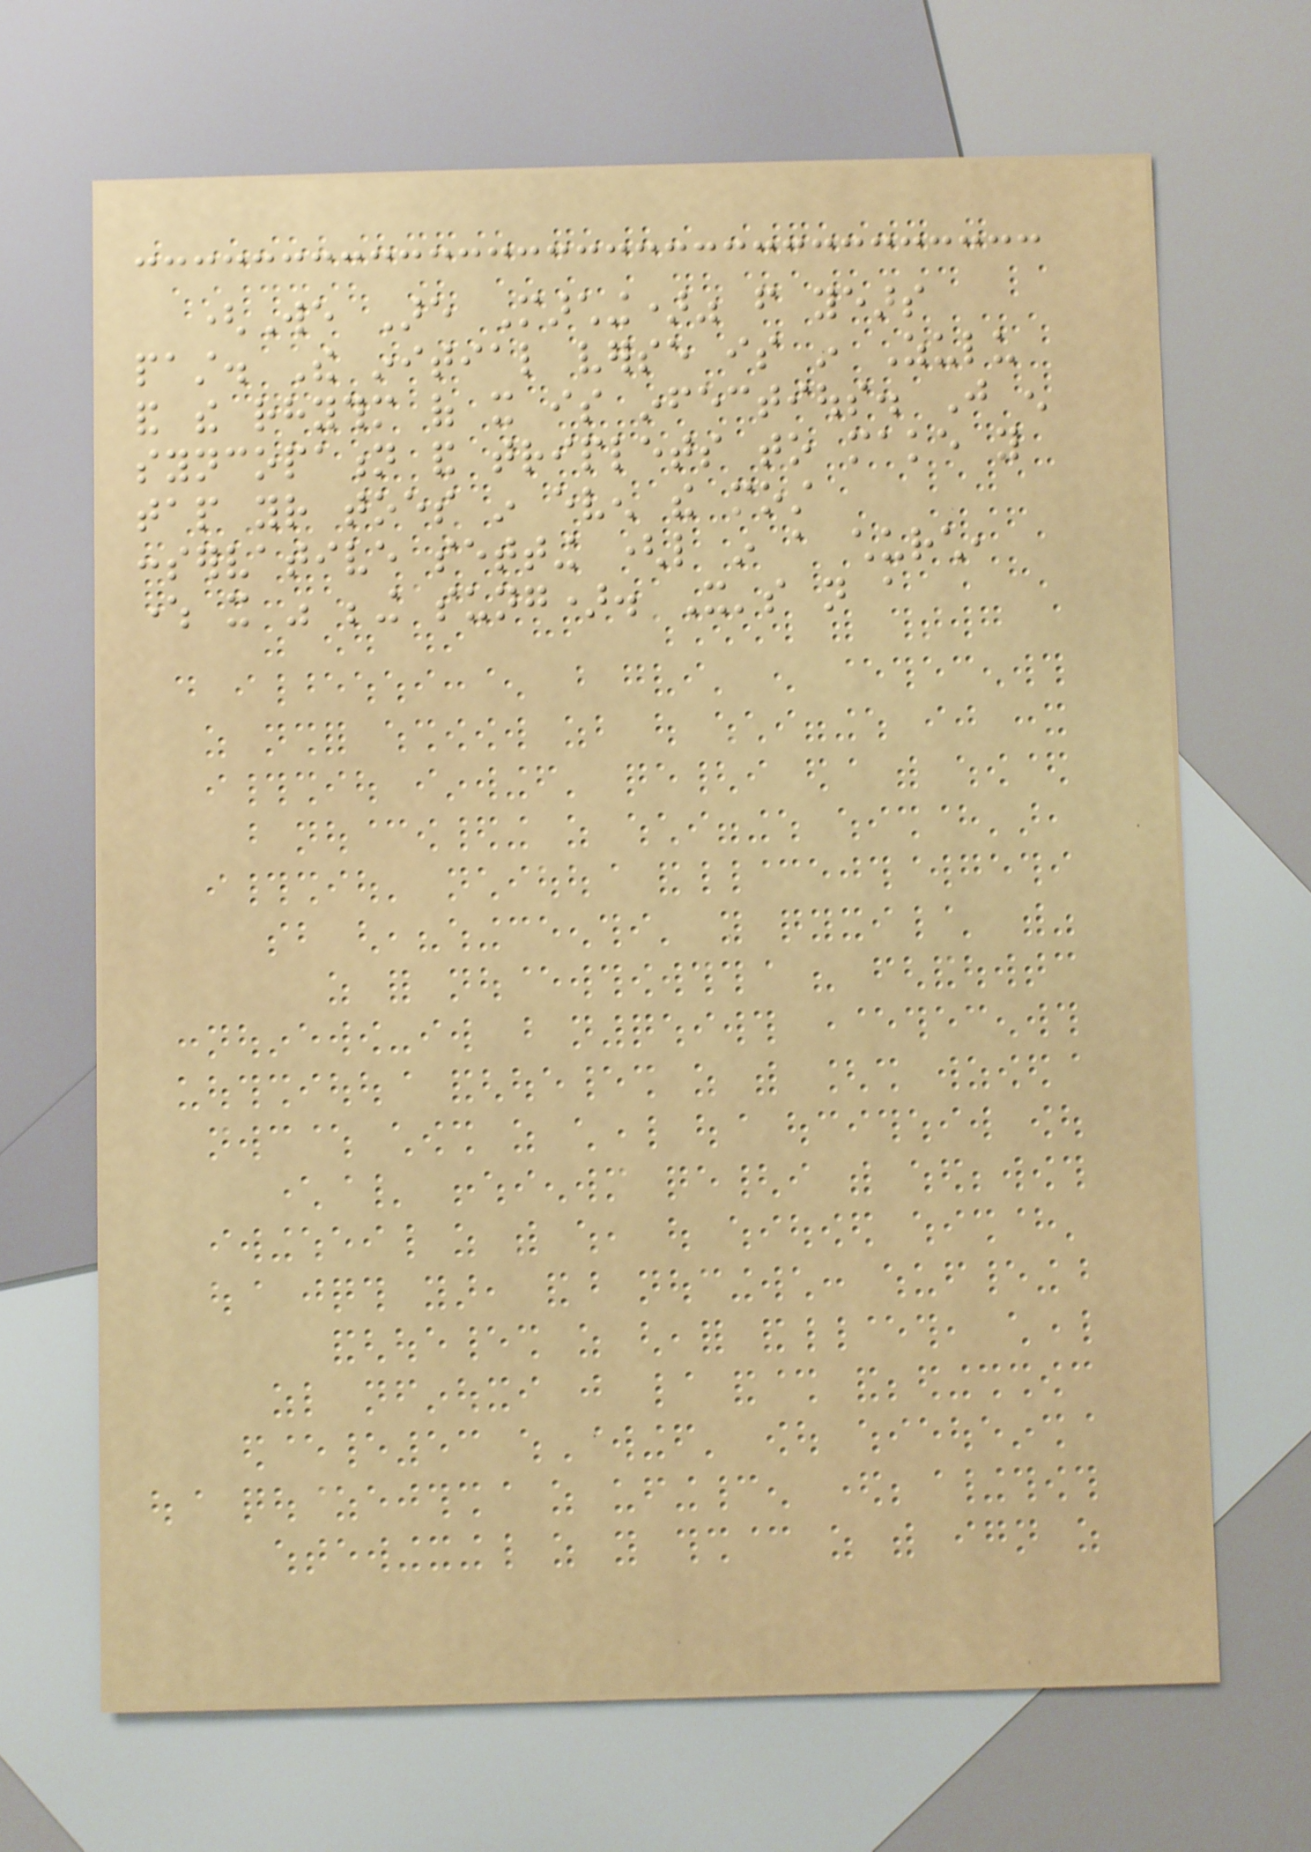(We Are Marching)" from years
past. The initial verse is in Zulu
and the rhythm of it is infectious. Just enough
syncopation and triplets to make you
tap your toes in even the most
conservative setting (like in a church,
where it was being sung). It's not a
